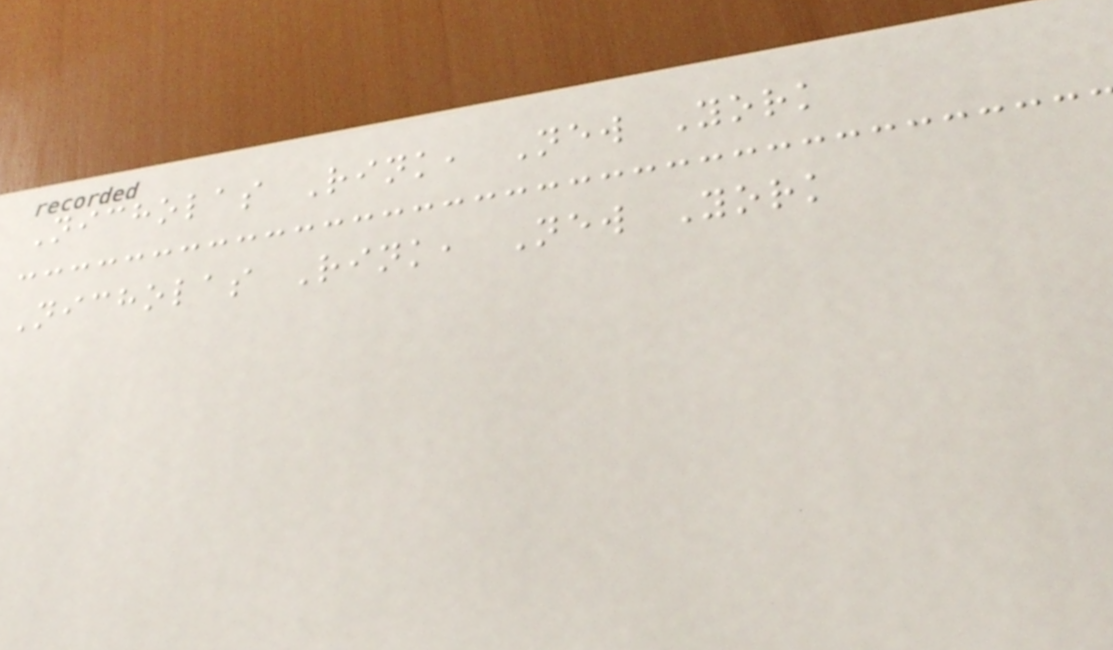Nicholas Rink, New York
Nicholas Rink, New York
